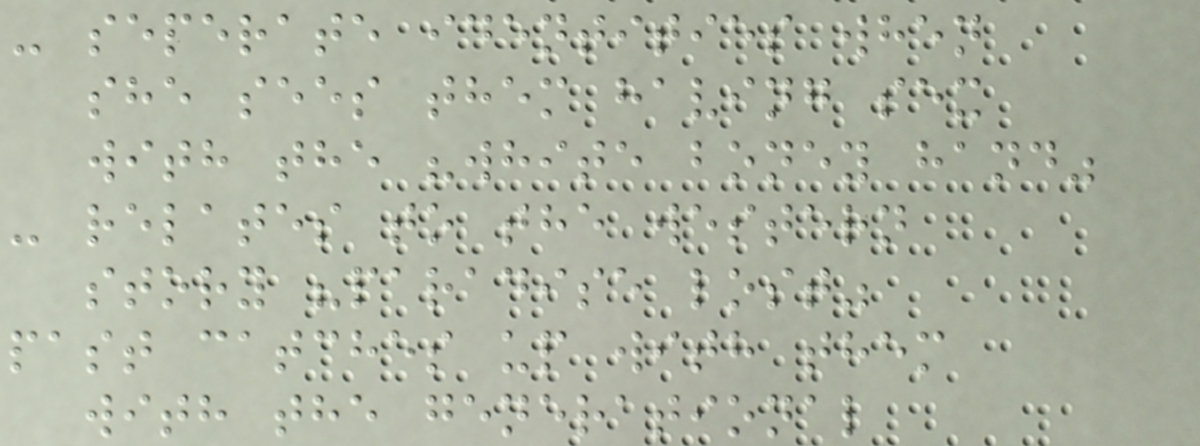- seperate identities when
she sees them having sex
with the "white boney hand"
- relates to the western
story "paradise lost"
past catches up with them
with the generational
